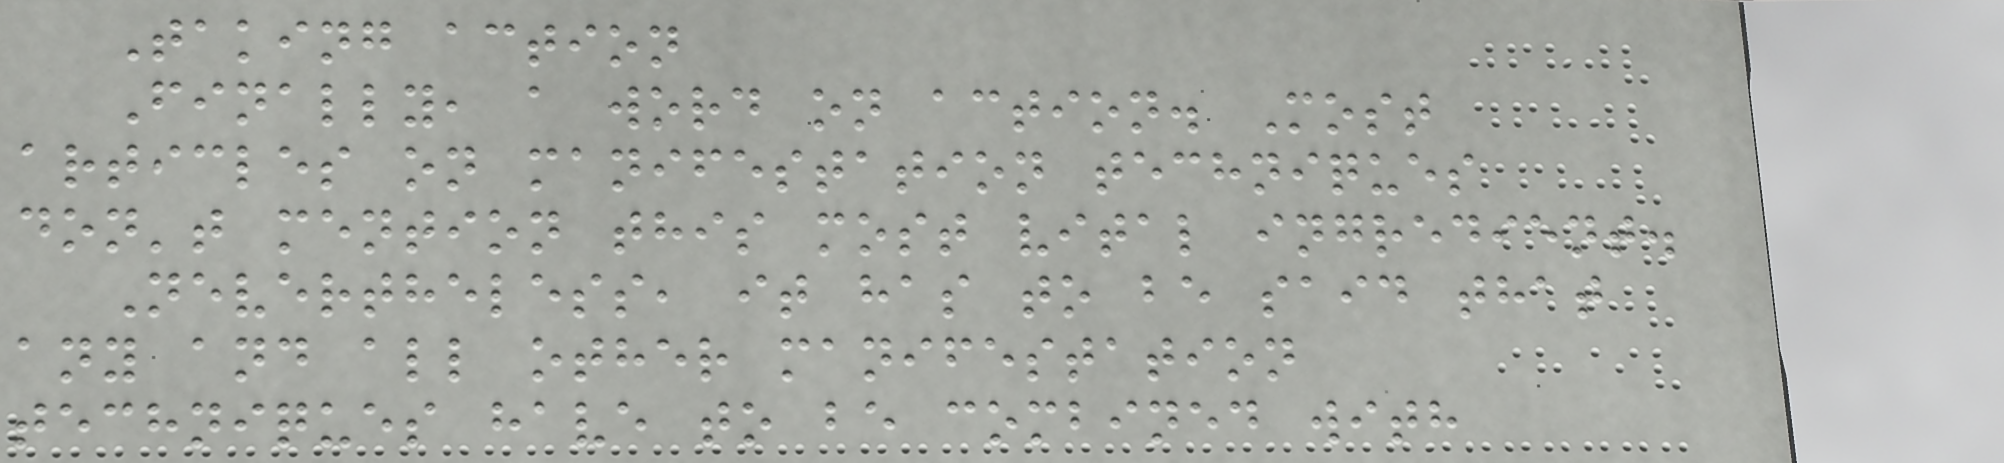Taking action
Finally, a word on action. Most
articles on manifestation techniques
don't mention this most vital ingredient.
Nevertheless, it has to be said that
any and all other manifestation
techniques have to be combined with
